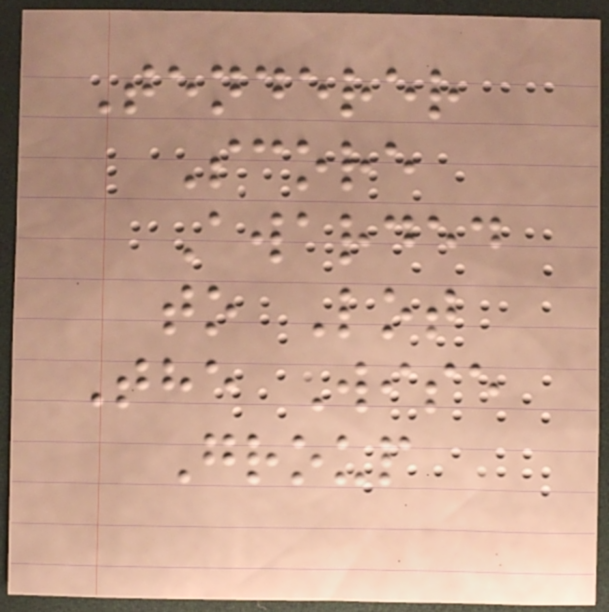Tenderer
Score
Awarded
to Lot
The Wise
Group
